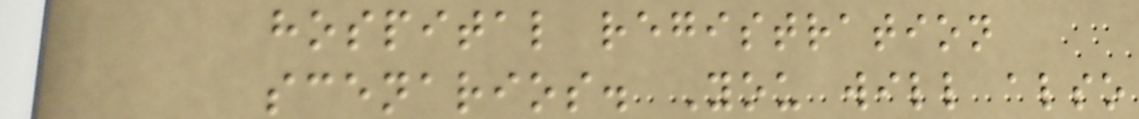hospital registration
scenarios. You will also
